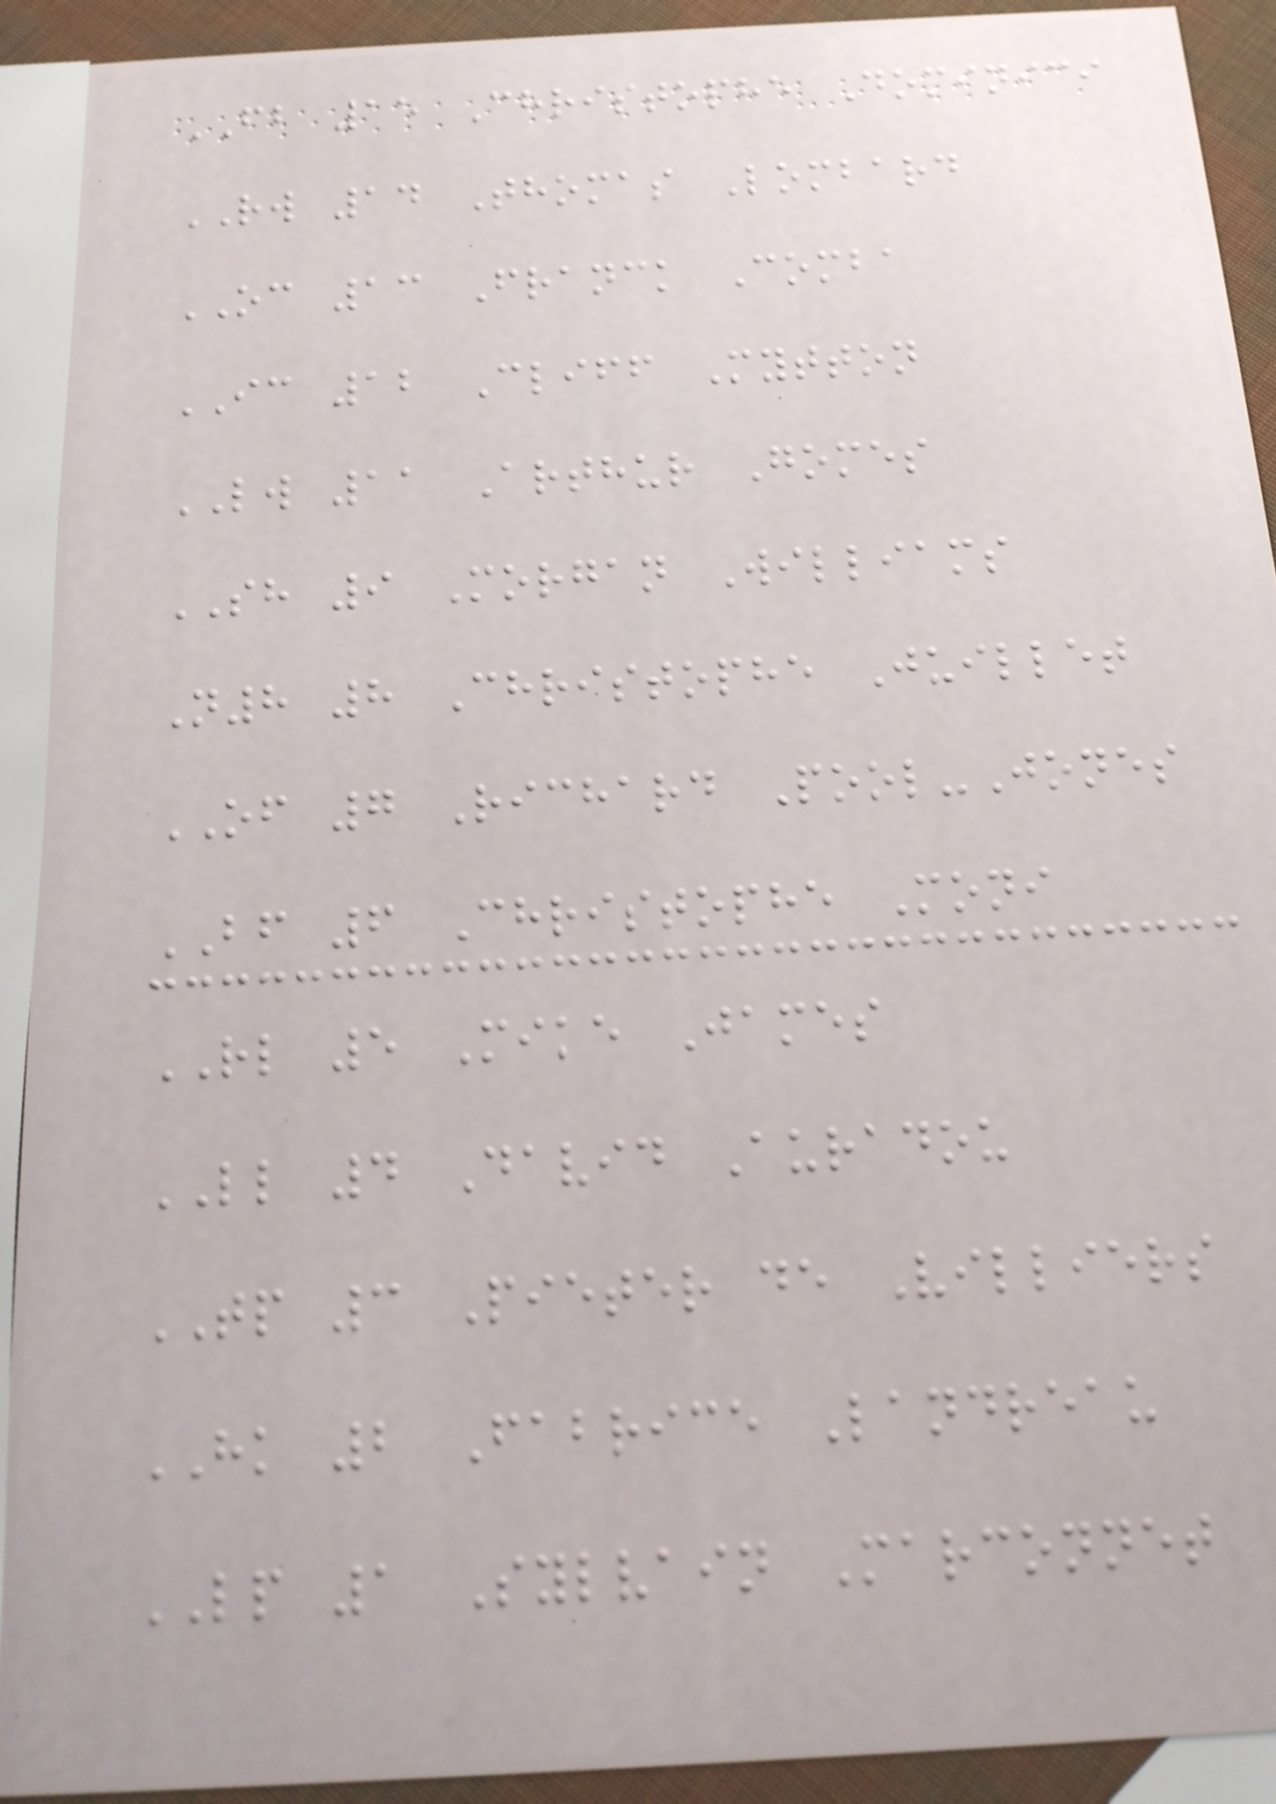FB 15 Christophe Dominici
RW 14 Thomas Lombard
OC 13 Franck Comba
IC 12 Cliff Mytton
LW 11 Arthur Gomes
SH 9 Morgan Williams
N8 8 Christophe Juillet
OF 7 Richard Pool-Jones
BF 6 Christophe Moni
RL 5 Mike James
LL 4 David Auradou
TP 3 Pieter de Villiers
HK 2 Fabrice Landreau
LP 1 Sylvain Marconnet
